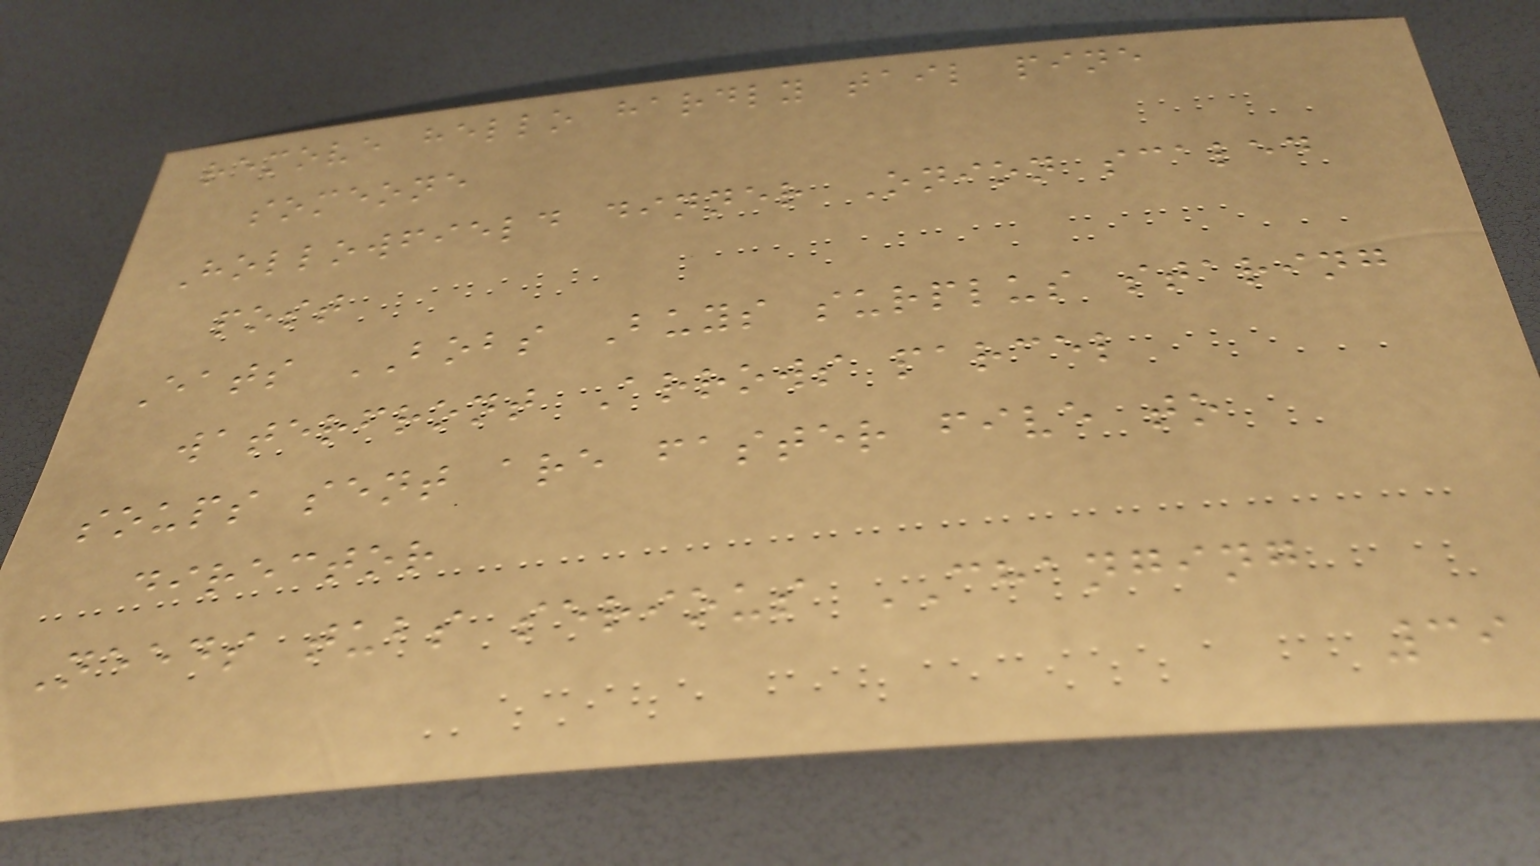remove hello hardly tail pine
someone
Hollowfield dinner Onion scaled
post
Eats BOBS Buys surplus staring
waterfront Arrows parcel
soups sent are faster five to
director
Needs tubs serious CHANGING
39
